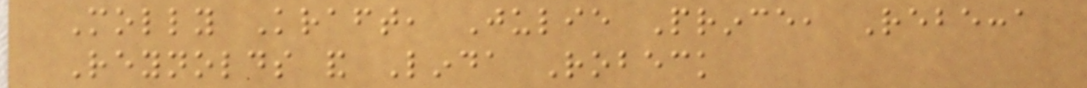Molly Kraft, Julie Prince, Rebecca
Reynolds and Linda Robeck
